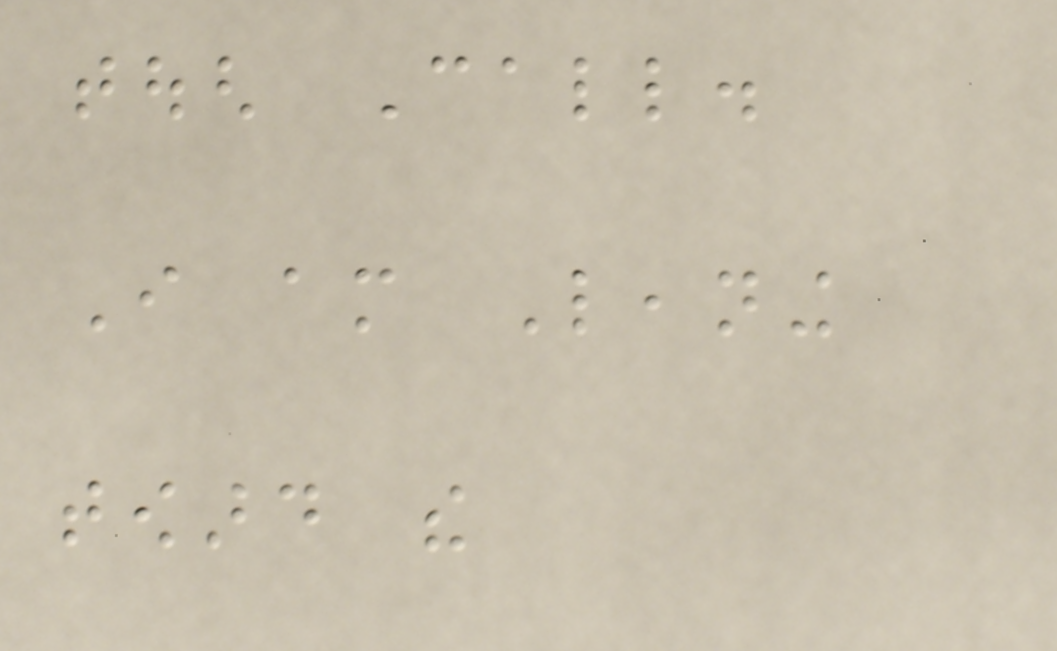tough Call.
I am Leaning
toward the
